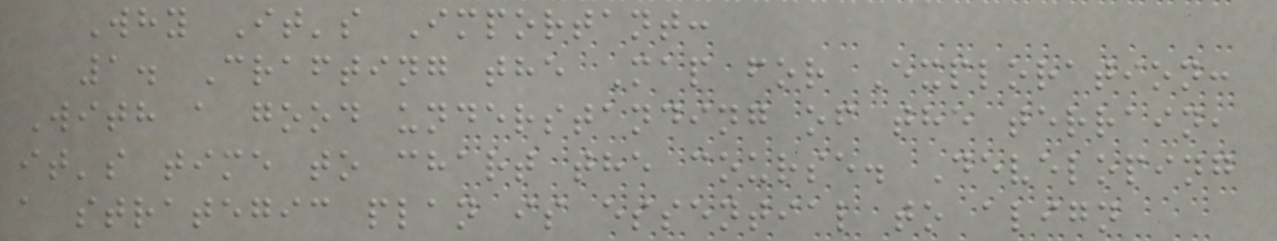Why It's Important:
1. Crafting the Map for Exploration:
With a good understanding of the terrain,
it's time to chart the course. Developing
a strategic plan is essential to align
